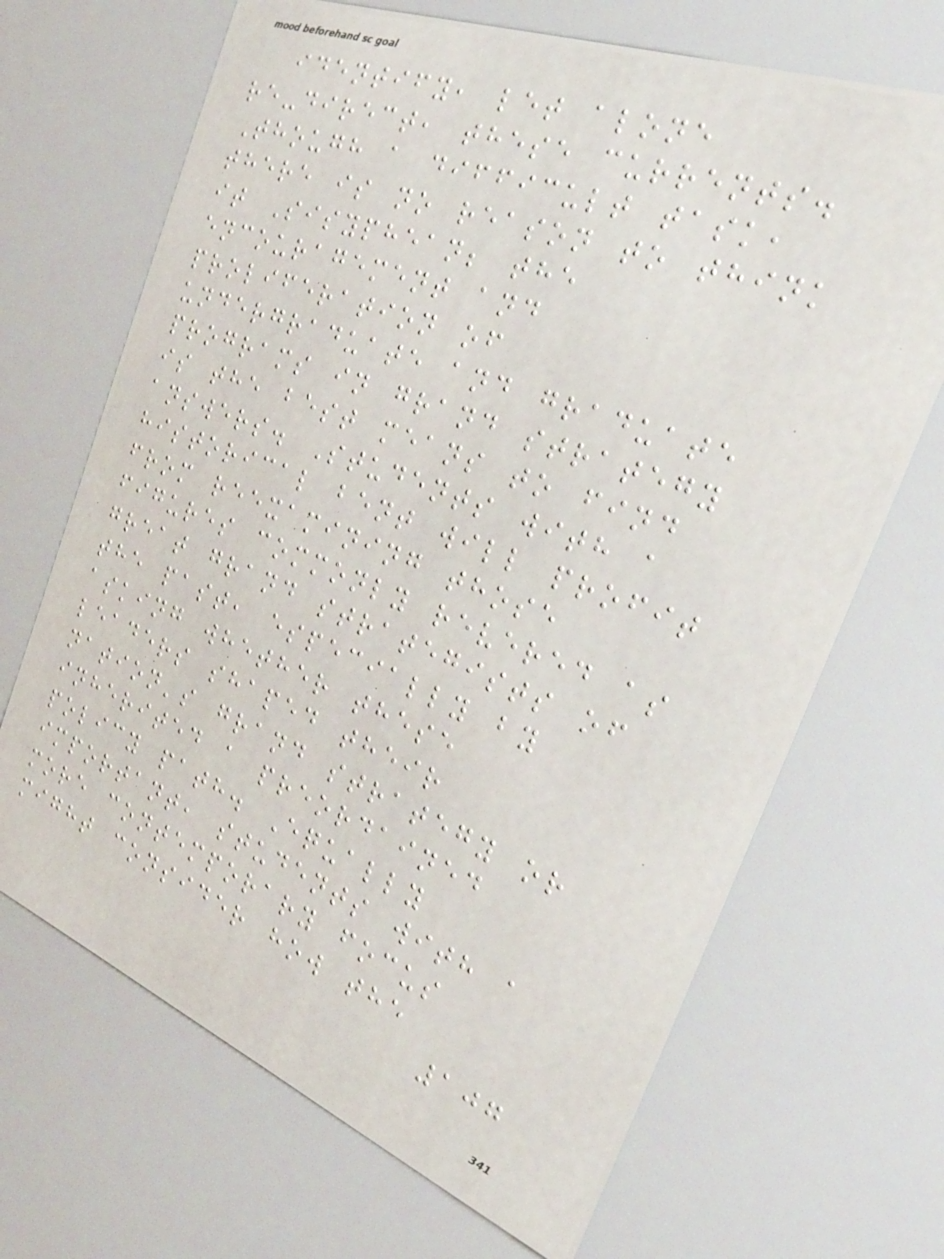identify, let alone
re-direct, these currents.
Though a difficult task,
there is no reason to think
it Sisyphean; the
encouragement and
proliferation of
undergraduate and graduate
programs in grand strategy
is the best means to find
answers. Students with a
historical bent will profit
from reexamining those
figures commonly revered as
great grand strategists of
the past, especially by
asking whether these
leaders shaped their
nation's grand strategy or
inherited a preordained
policy path. Equally
important, students with a
more contemporary focus
might consider how the
107
